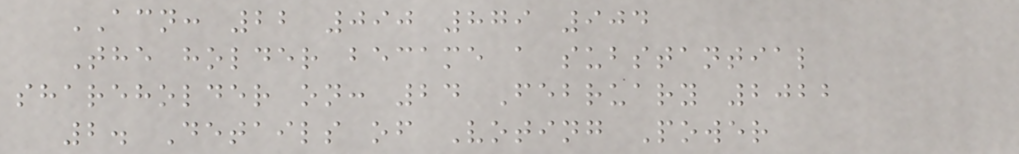ACN: 22 090 879 904
The holder became a substantial
shareholder on: 24 February 2022
2. Details of Voting Power
